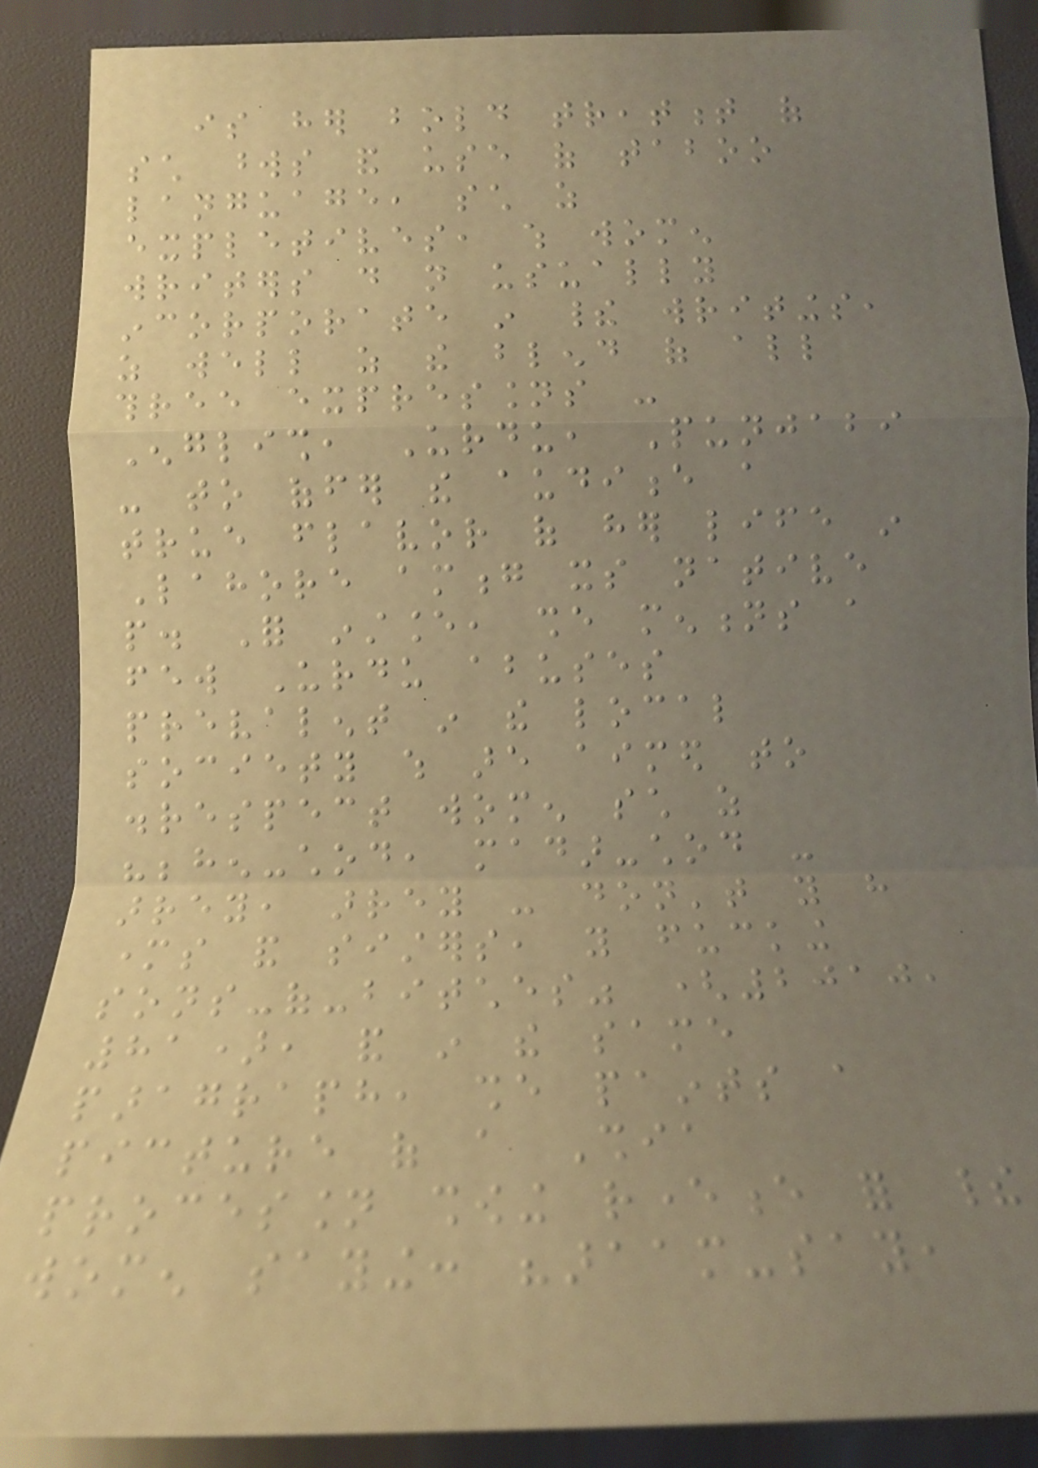is her bold treatment of
such words and use of taboo
language, such as
expletives, which women
writers do not usually
incorporate in their writings,
as well as the blend of all
three expressions -
English, Urdu, Punjabi
- to offer the audience a
true flavor of her life in
Lahore among its native
people. For instance, she mentions a
few Urdu abuses
prevalent in the local
society which are aimed to
disrespect women such as
"behen-chod, madar-chod -
arrey, arrey - don't you have
mothers and sisters, you fucking
sons-of-bitches" (2010,
81), and in the same
paragraph, she paints a
picture of a Shia
procession showing reverence for their
women saying: "araam-say,
